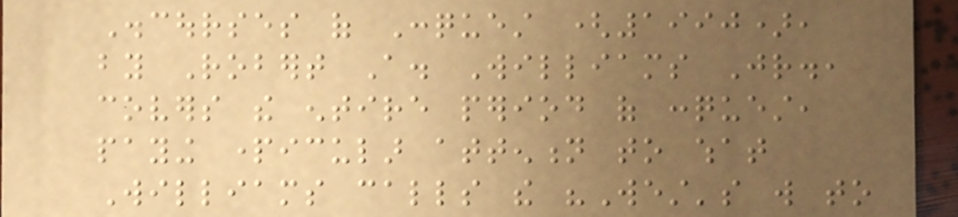Discourses of Conquest (1990),
by Robert A. Williams Jr.,
covers the entire period of conquest,
paying particular attention to what
Williams calls the "West's will to
